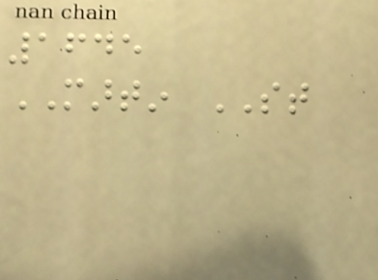1645
MARTIN ST
